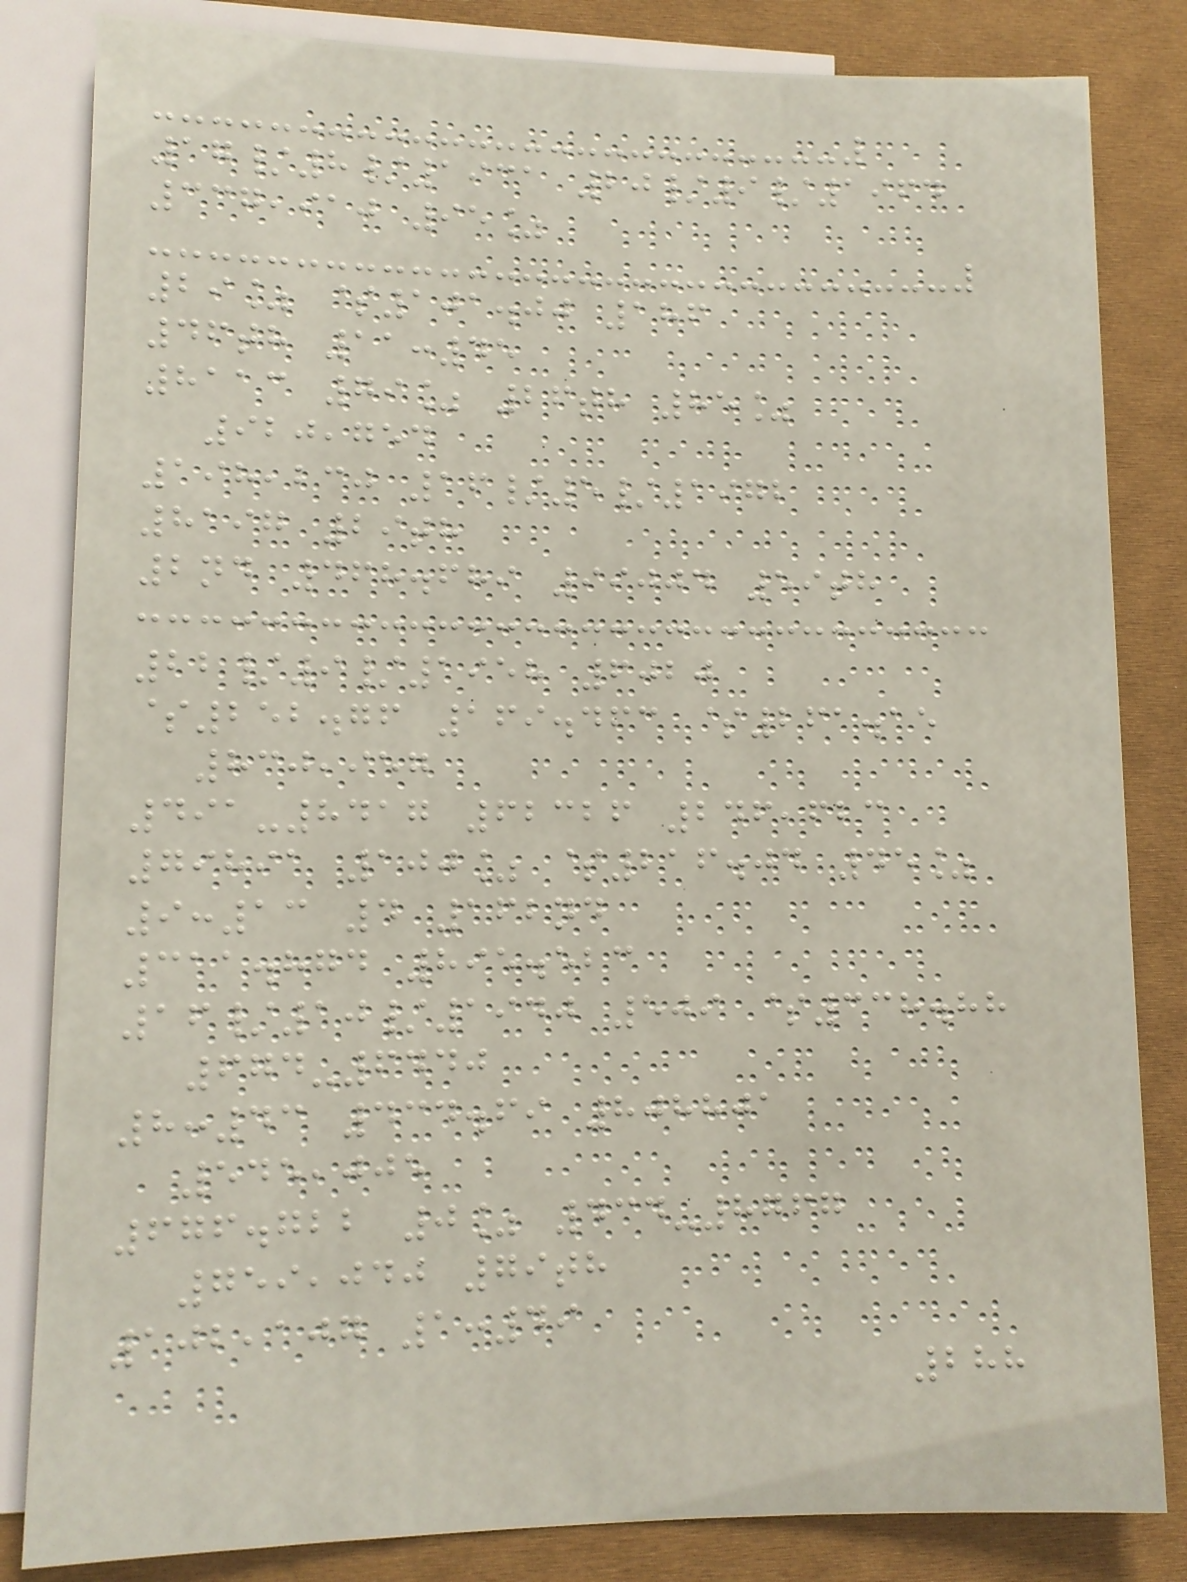17/8/1931 20/9/1964
337,910 95%
29% $101.00 186
46th 11:45
8113 79% 26th 85%
920,754
198,230 16/5/1972
8197 29th
2nd 468.689 99004 59th
22/9/1958 6020
$252.76 169.463 $261.15
830,957
491-8417 62326 246,623
79891 100% $216.04 45%
9:13 4 162nd
311.874 895.523
16/10/1940 509 $338.88
674-6440
8:43 434.69 808801
545,005
676.722 0% 434-8767
759,040 79th
102,107 1:49
288
